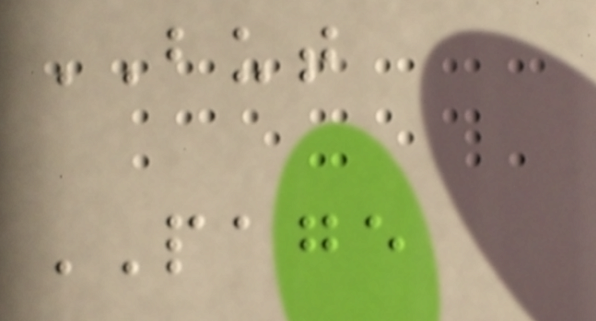BUT
PAGE
